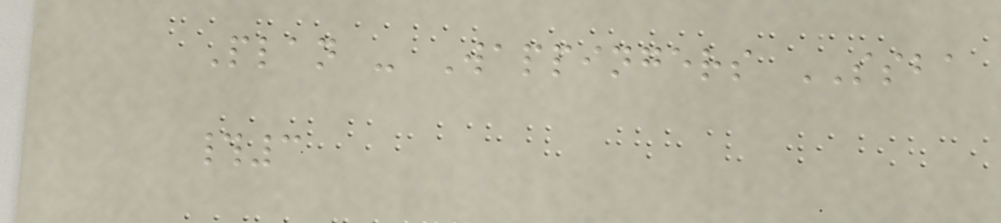Plan - Wappingers SSBA
#3
